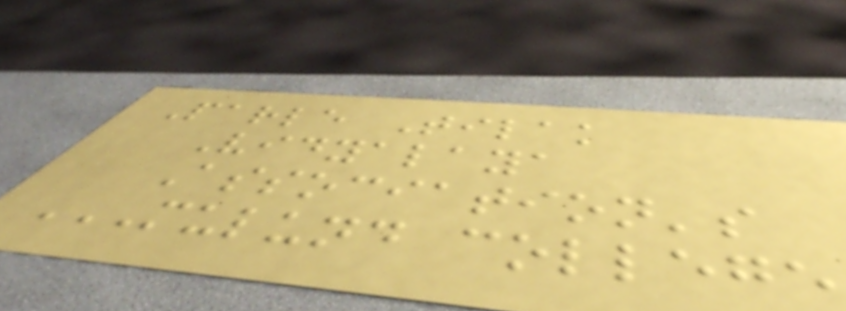Parle Tilak
Vidyalaya
Association's
MULUND COLLEGE
